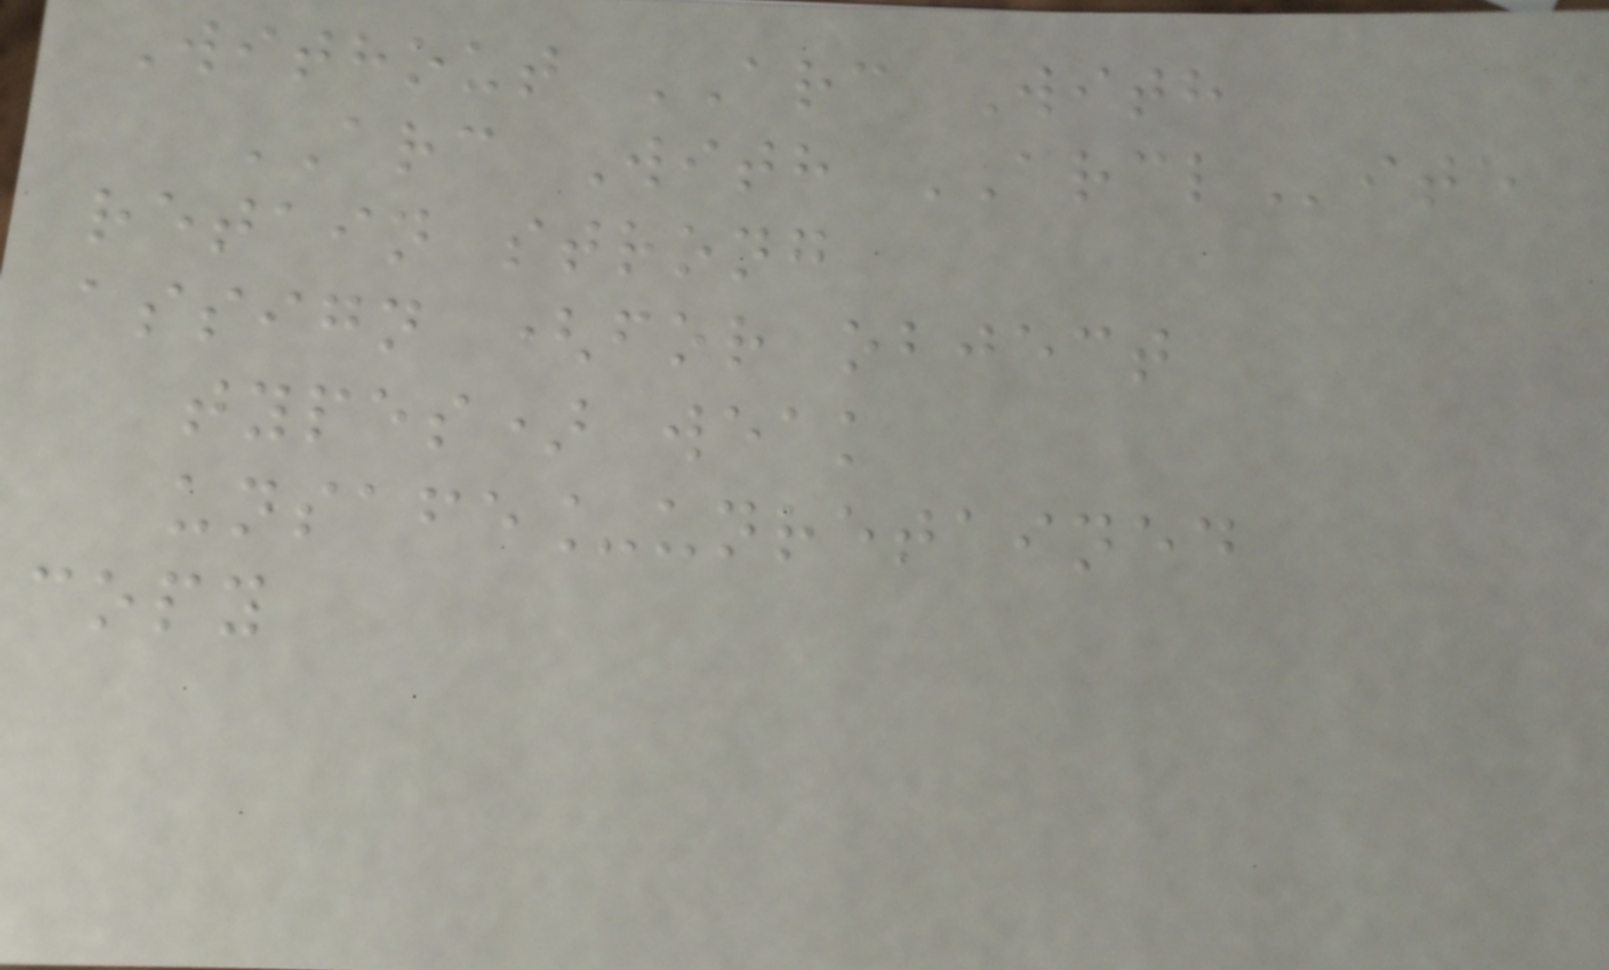Without ARC With
ARC With ARCLite
retain strong
assign (for object
types) weak
unsafe_unretained
copy
